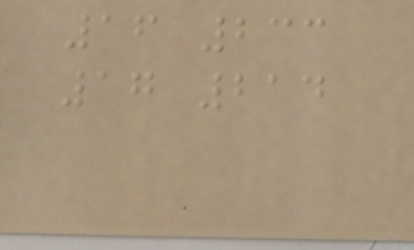16 233
17 214
